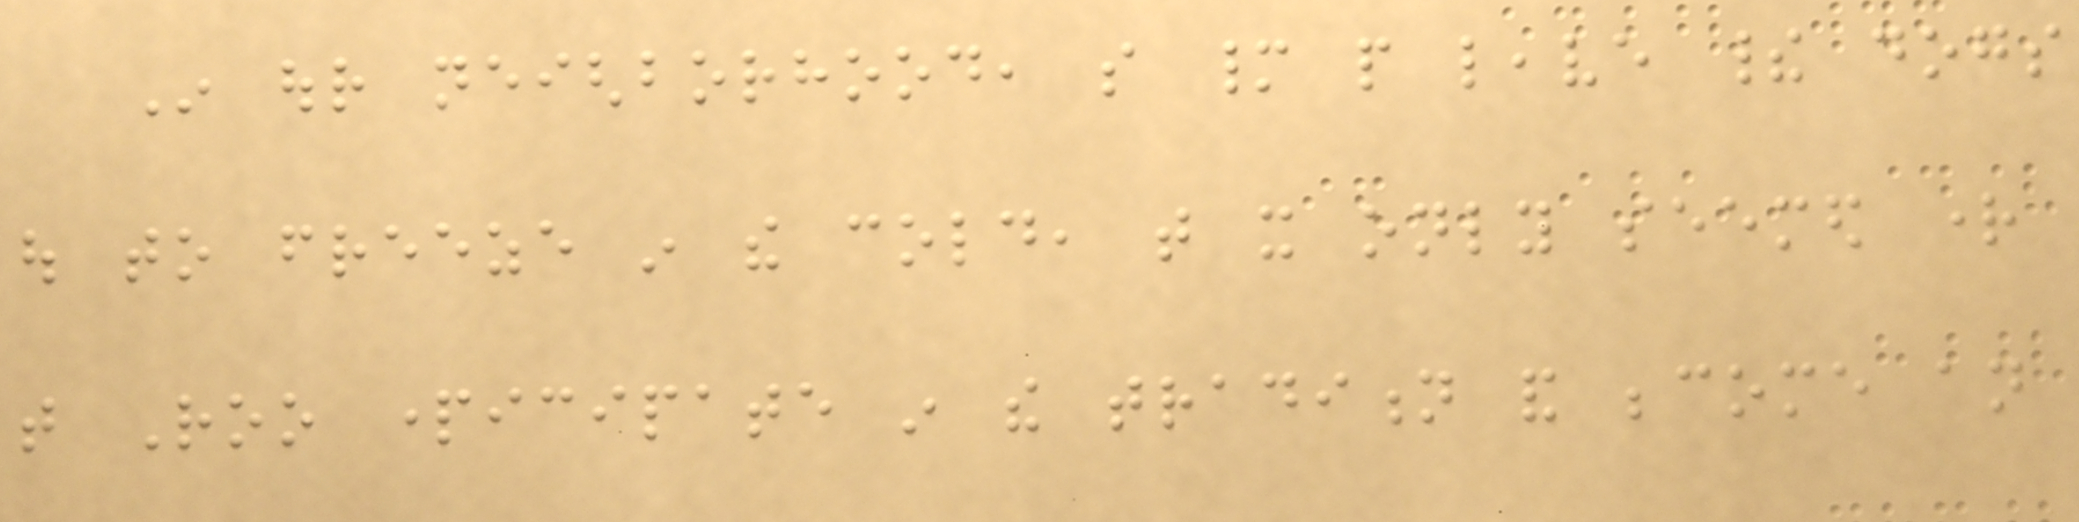In our neighborhood, so many people leave their dogs
out to freeze in the cold, that it only seemed right
that Roo participate in the tradition and become an
